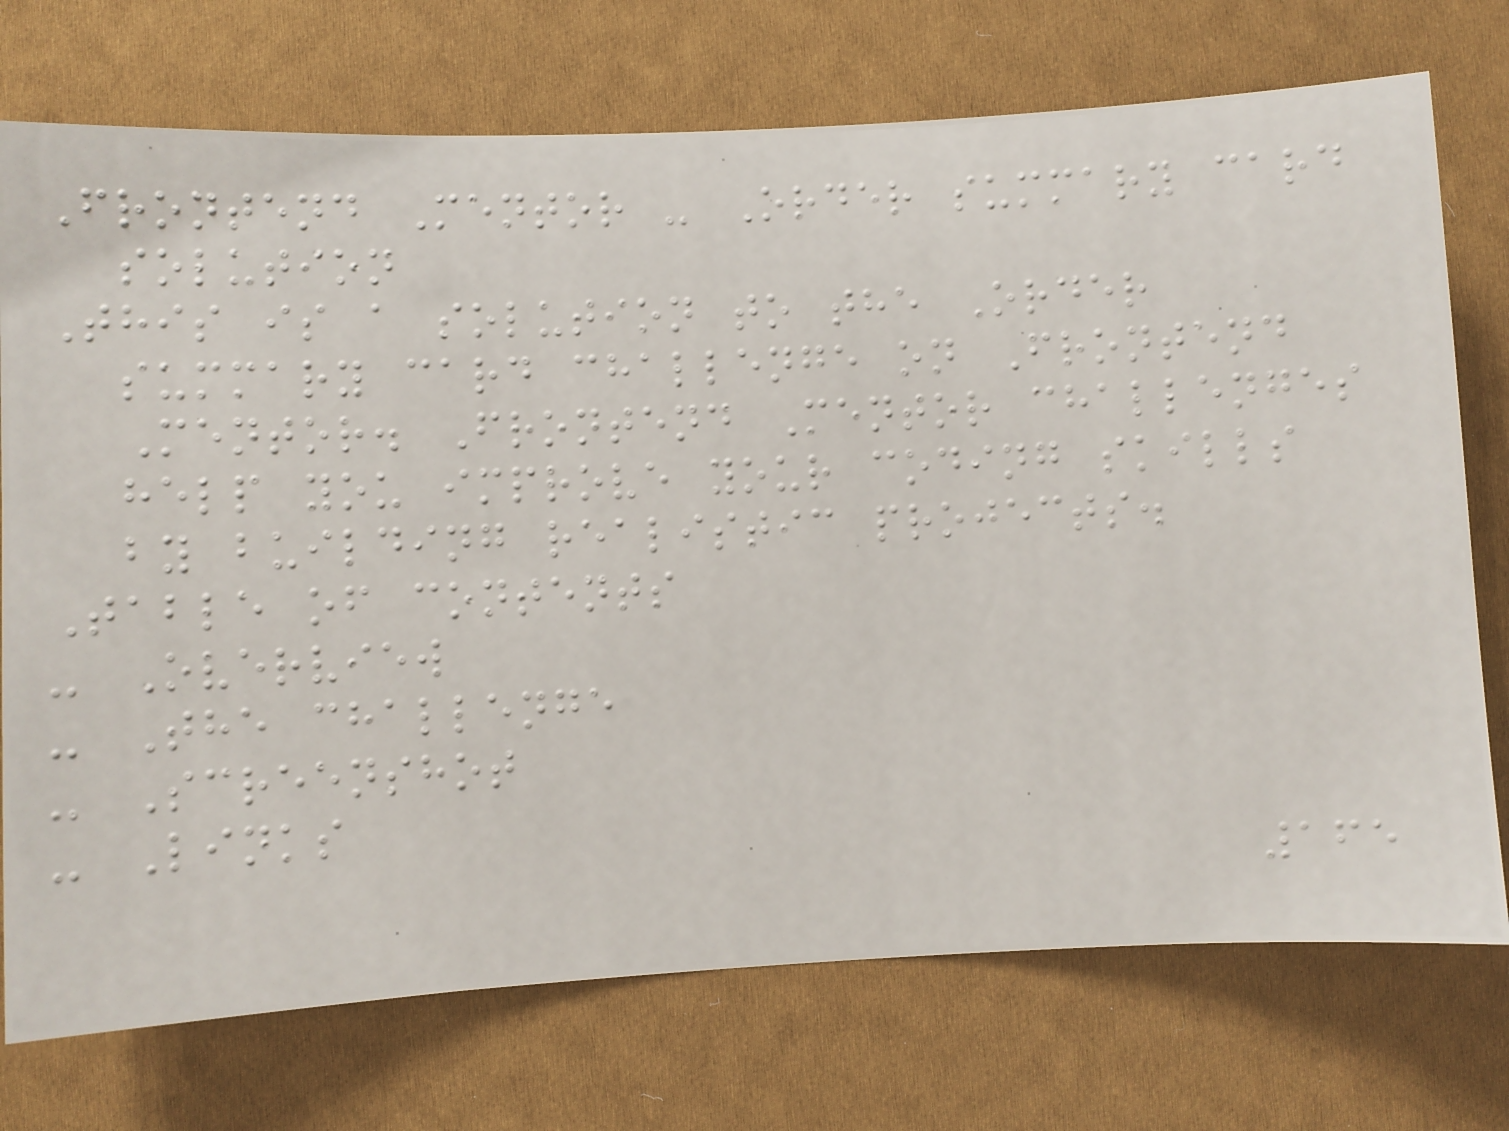Frontend Mentor - Order summary card
solution
This is a solution to the Order
summary card challenge on Frontend
Mentor. Frontend Mentor challenges
help you improve your coding skills
by building realistic projects.
Table of contents
- Overview
- The challenge
- Screenshot
- Links
165
